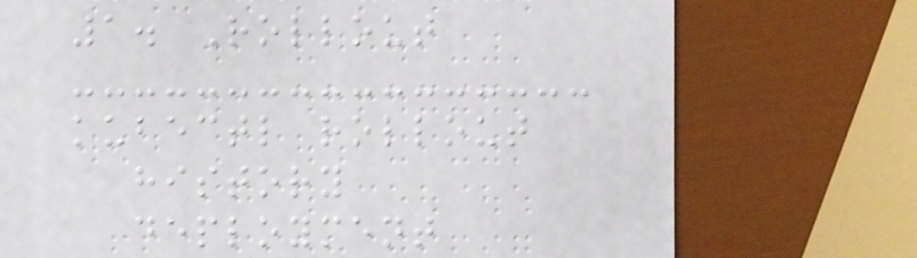1. Rollout
kubectl rollout
history
deployment
